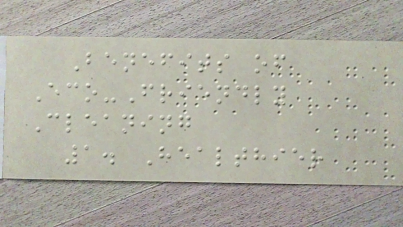Benefits of
Eco-Friendly
Cleaning
1. Healthier
